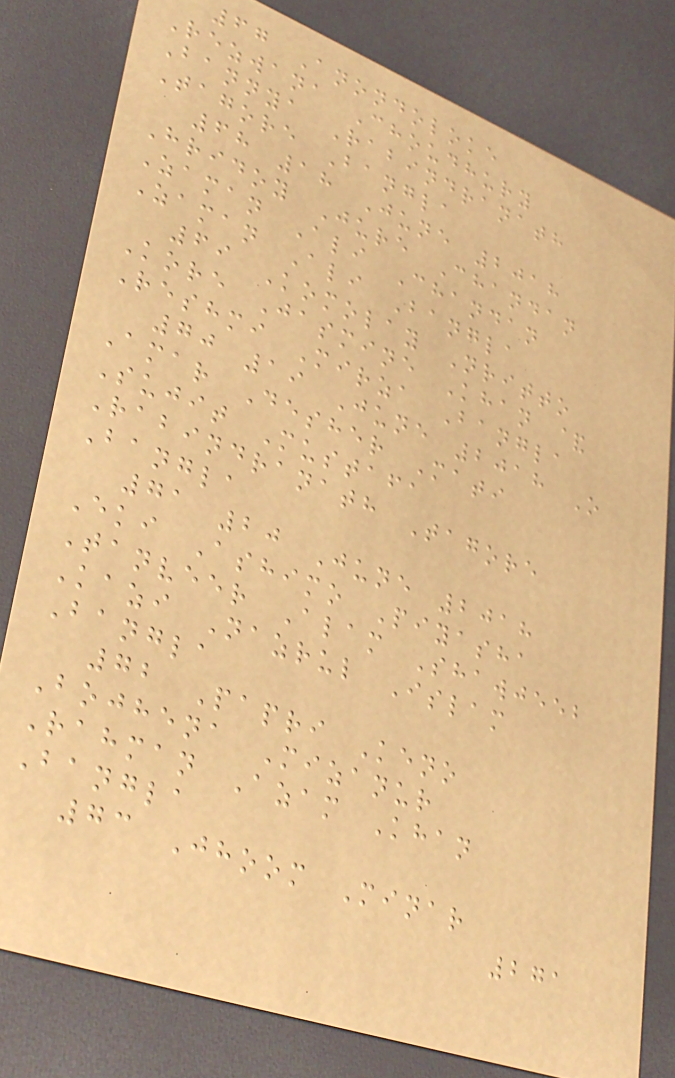67 Anondoloke
Rezwana Choudhury
Bannya Rabindranath
Tagore Bangla
68 18 June 2018
Hridoy Jure Chandan
Zaman Ali Chandan
Zaman Ali Bangla
69 Komolay Nritto
Kore Jasmine Khan &
Reshmi Mirza Bangla
70 19 June 2018 O
Amar Desher Mati
Sujit Mustafa
Rabindranath Tagore
Bangla
71 20 June 2018
Eki Ashimo Piyasha
Tanveer Alam Shawjeeb
Kazi Nazrul Islam
Bangla
72 Papri Keno
Bojhena Mizanur
Rahman Azam Khan
Bangla
73 Jhoom Minar
271
